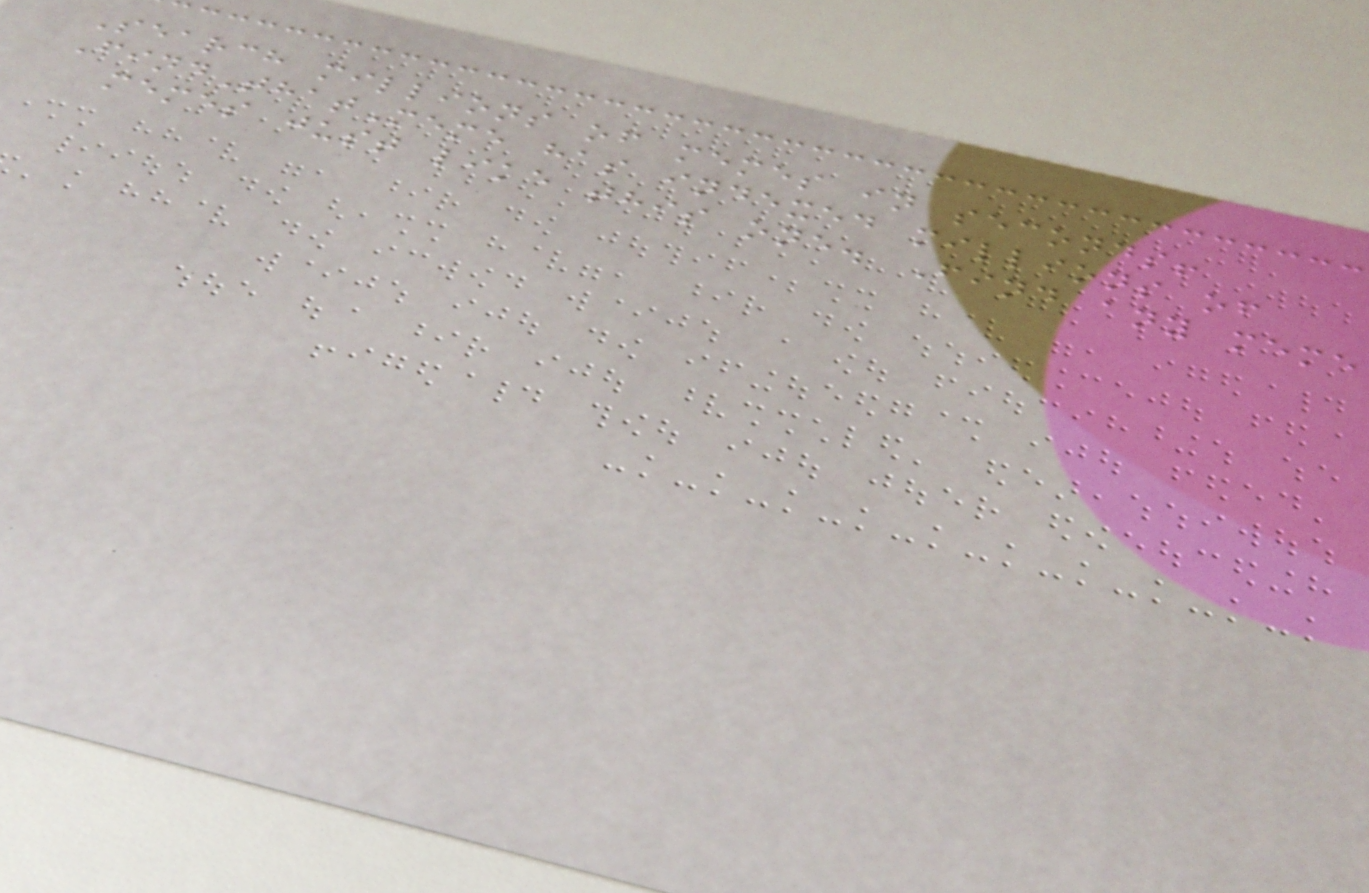Search millions of memes in seconds!
FindThatMeme has indexed millions of
memes just like this one. Find any meme
